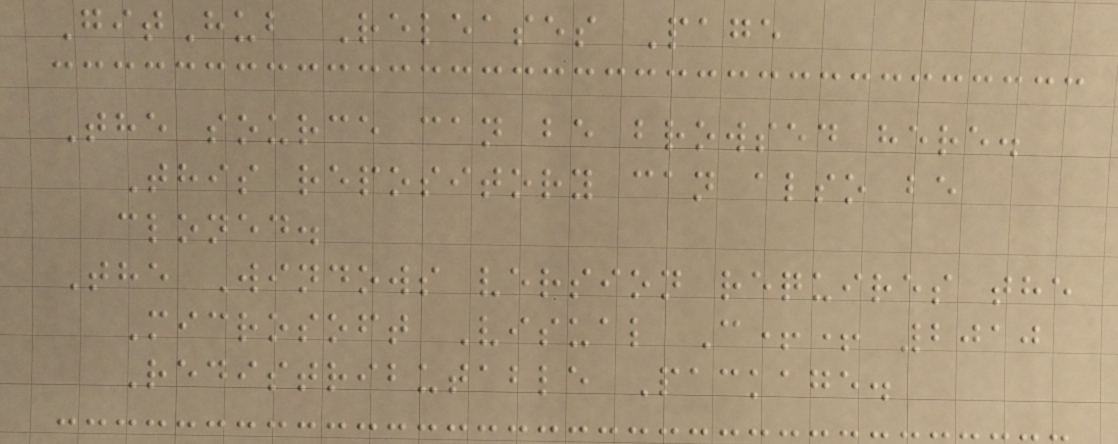GitHub Releases Page
The source can be browsed here.
This repository can also be
cloned.
The Windows version requires the
Microsoft Visual C++ 2010
Redistributable Package.
